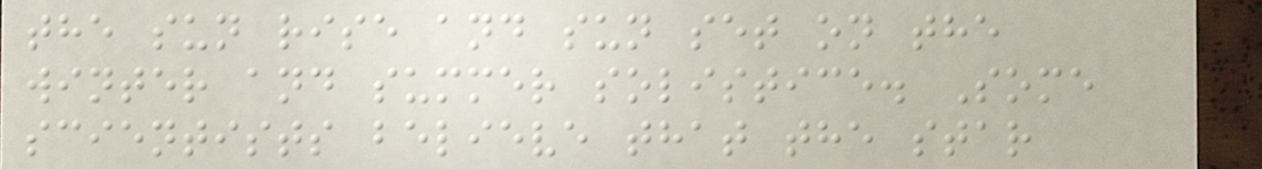the sun rise and sun set on the
winter and summer solistice. Some
scientists believe that the star
